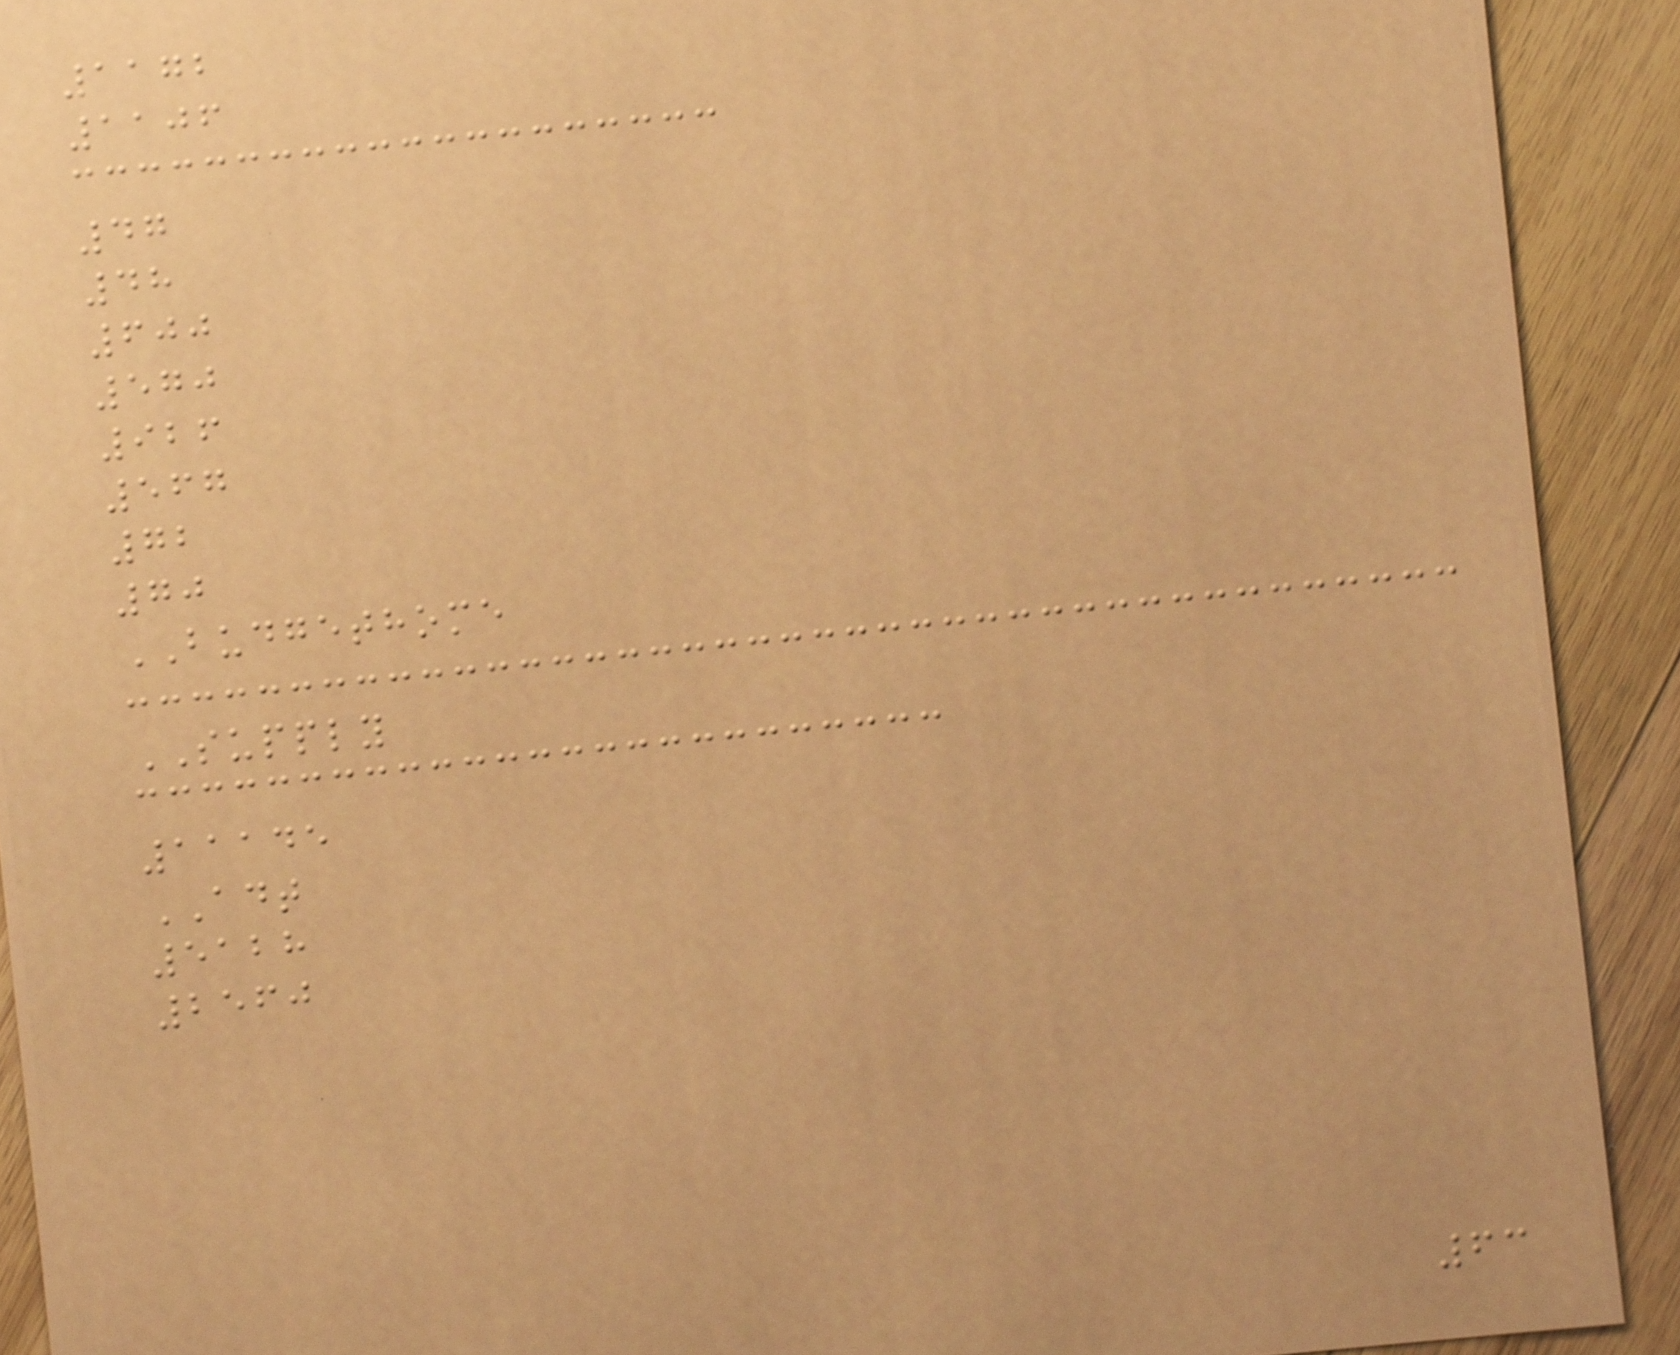1172
1106
47
48
600
570
926
567
72
70
BUDGETHOME
SUPPLY
11145
ADT
5128
2560
63
